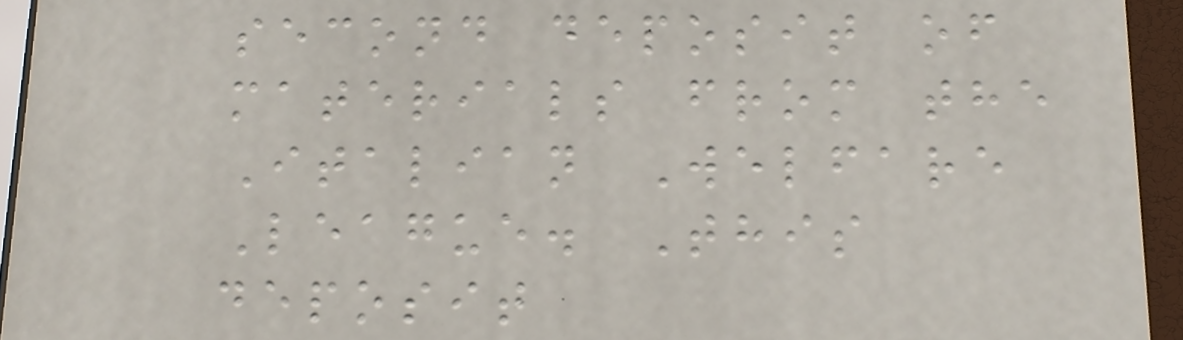second deposit of
materials from the
Italian Welfare
League. This
deposit
